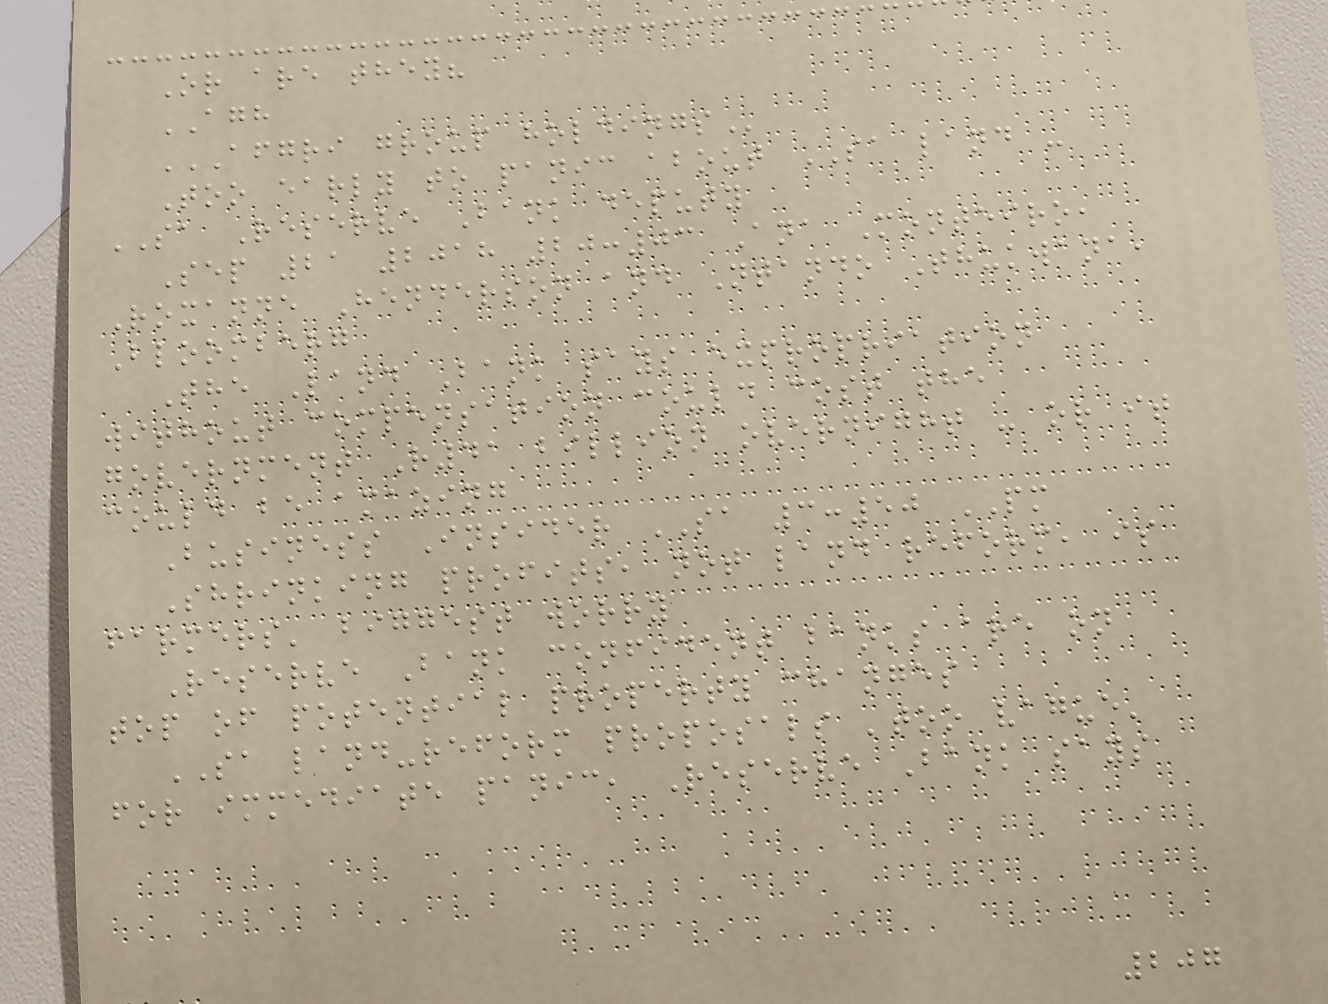Or are they?
AGH
AFGRI GROUP HOLDINGS
Too early to panic about SA land -
SA Reserve Bank deputy
Sep 21 2018 20:03 Ana Monteiro,
Roxanne Henderson and Ntando Thukwana,
Bloomberg
The Land Bank says expropriation
without compensation could cost the
government R41 billion overnight - or it
could be amazing
Business Insider SA 3:50 PM
Shrinking profits, not land reform, is
farmers' biggest worry
Reserve Bank confident banks are on
top of potential property changes
SA land-reform proposals 'too vague'
for immediate panic, Reserve Bank says
207
